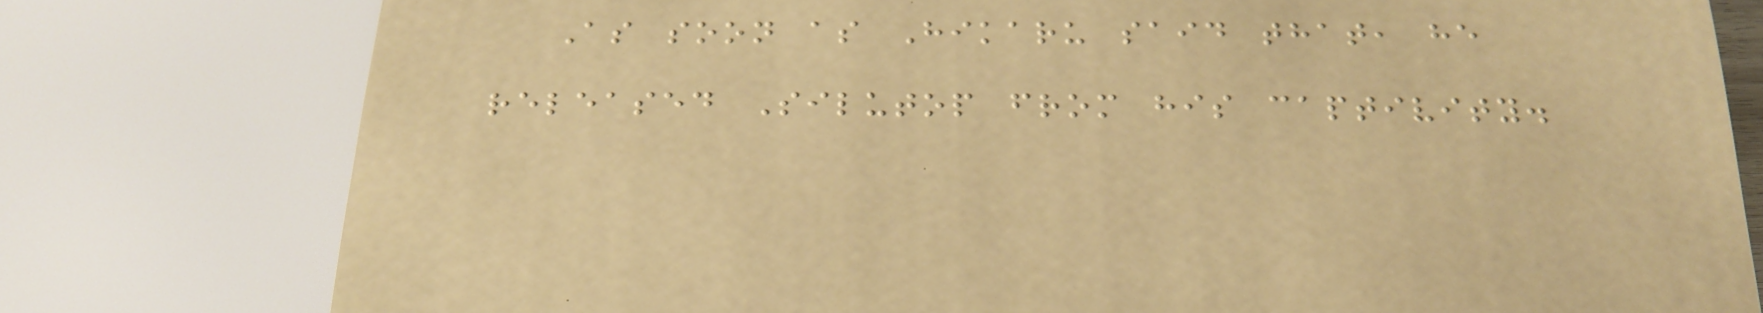As soon as Hikaru said that, he
released Silutop from his captivity.
